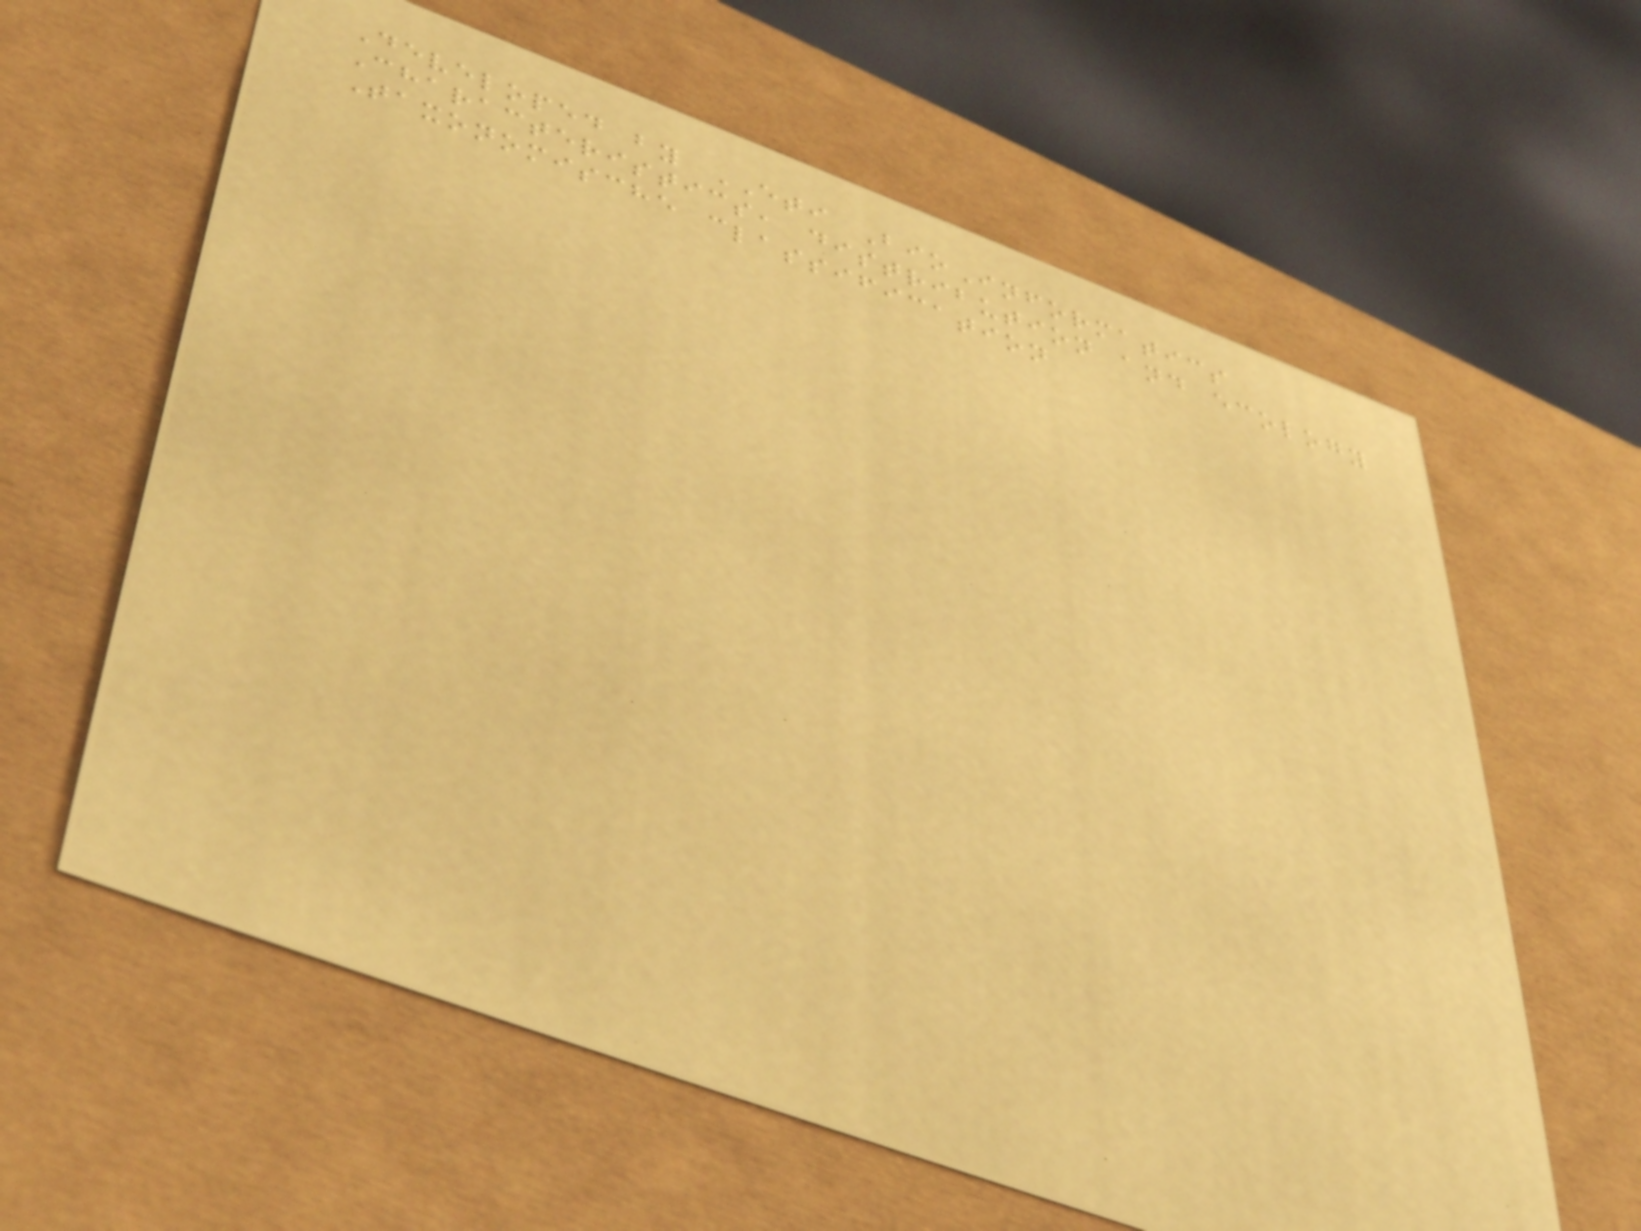Developed by ETI BioInformatics
Characteristics, distribution and ecology
Taxonomische classification
